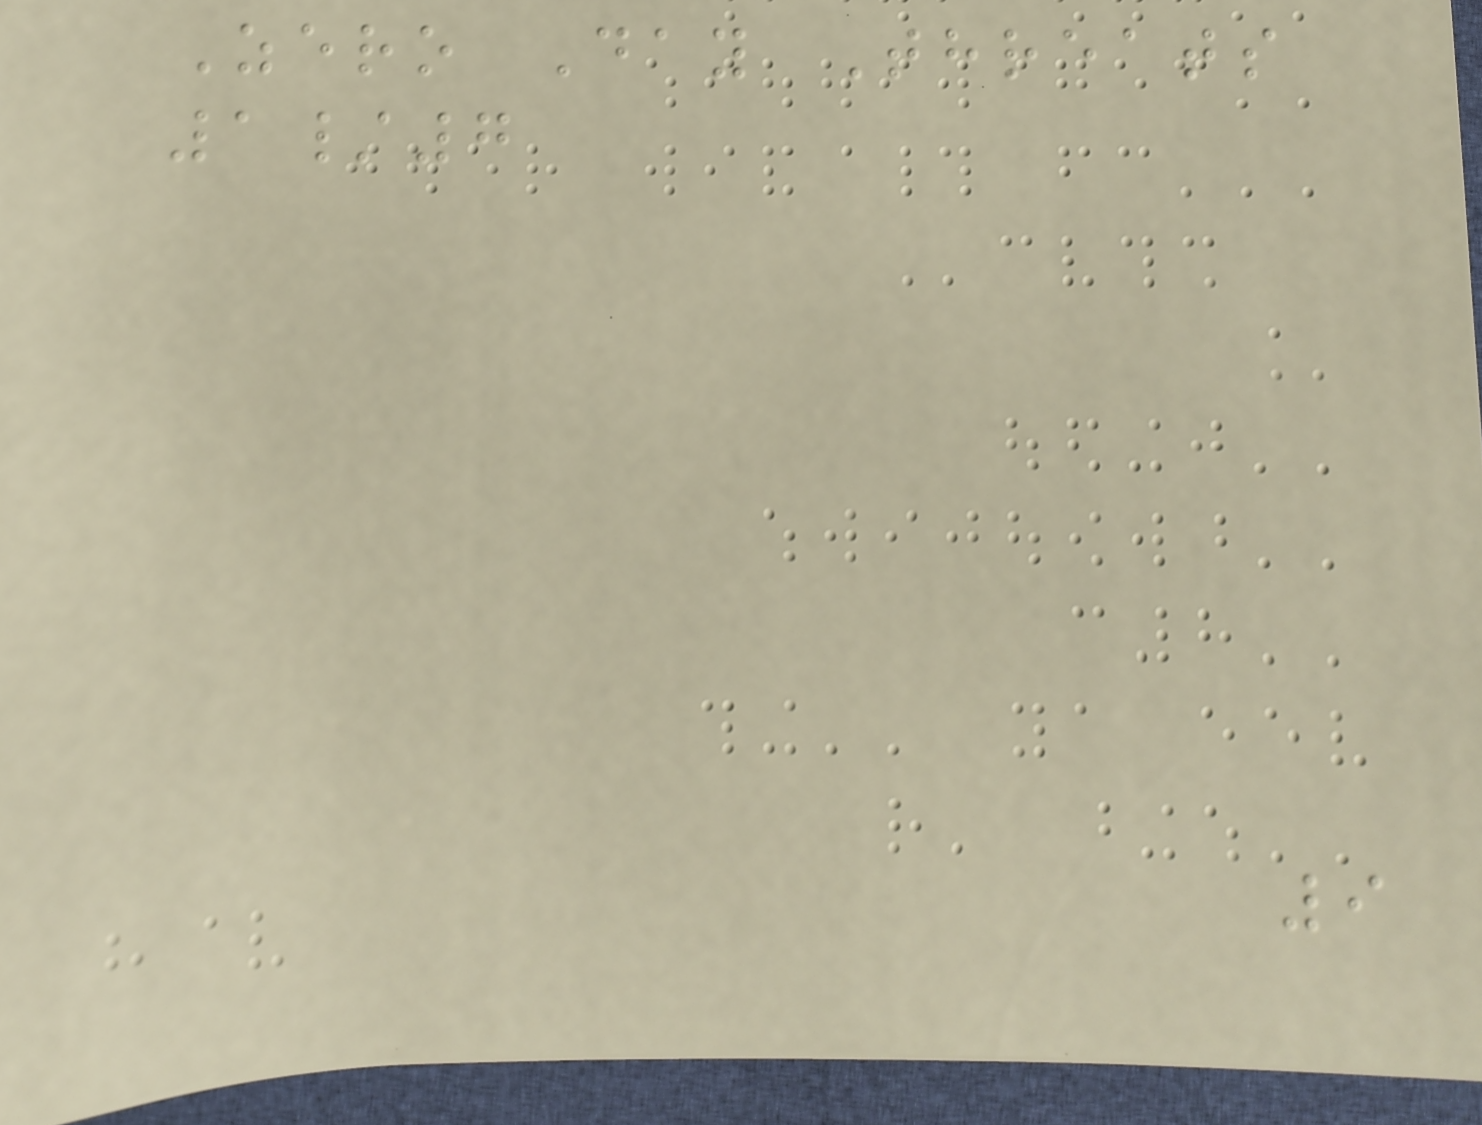Zero Day Threats
1/7
9
